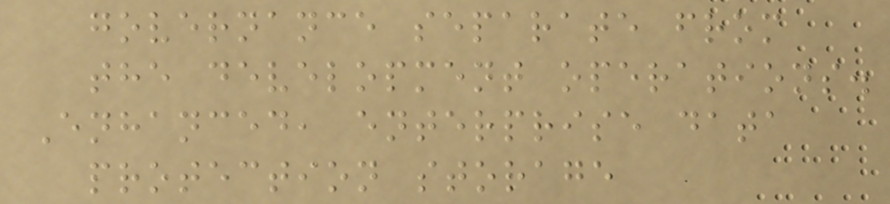governance separate from
the development operations.
Enhanced, enterprise data
protection storage
